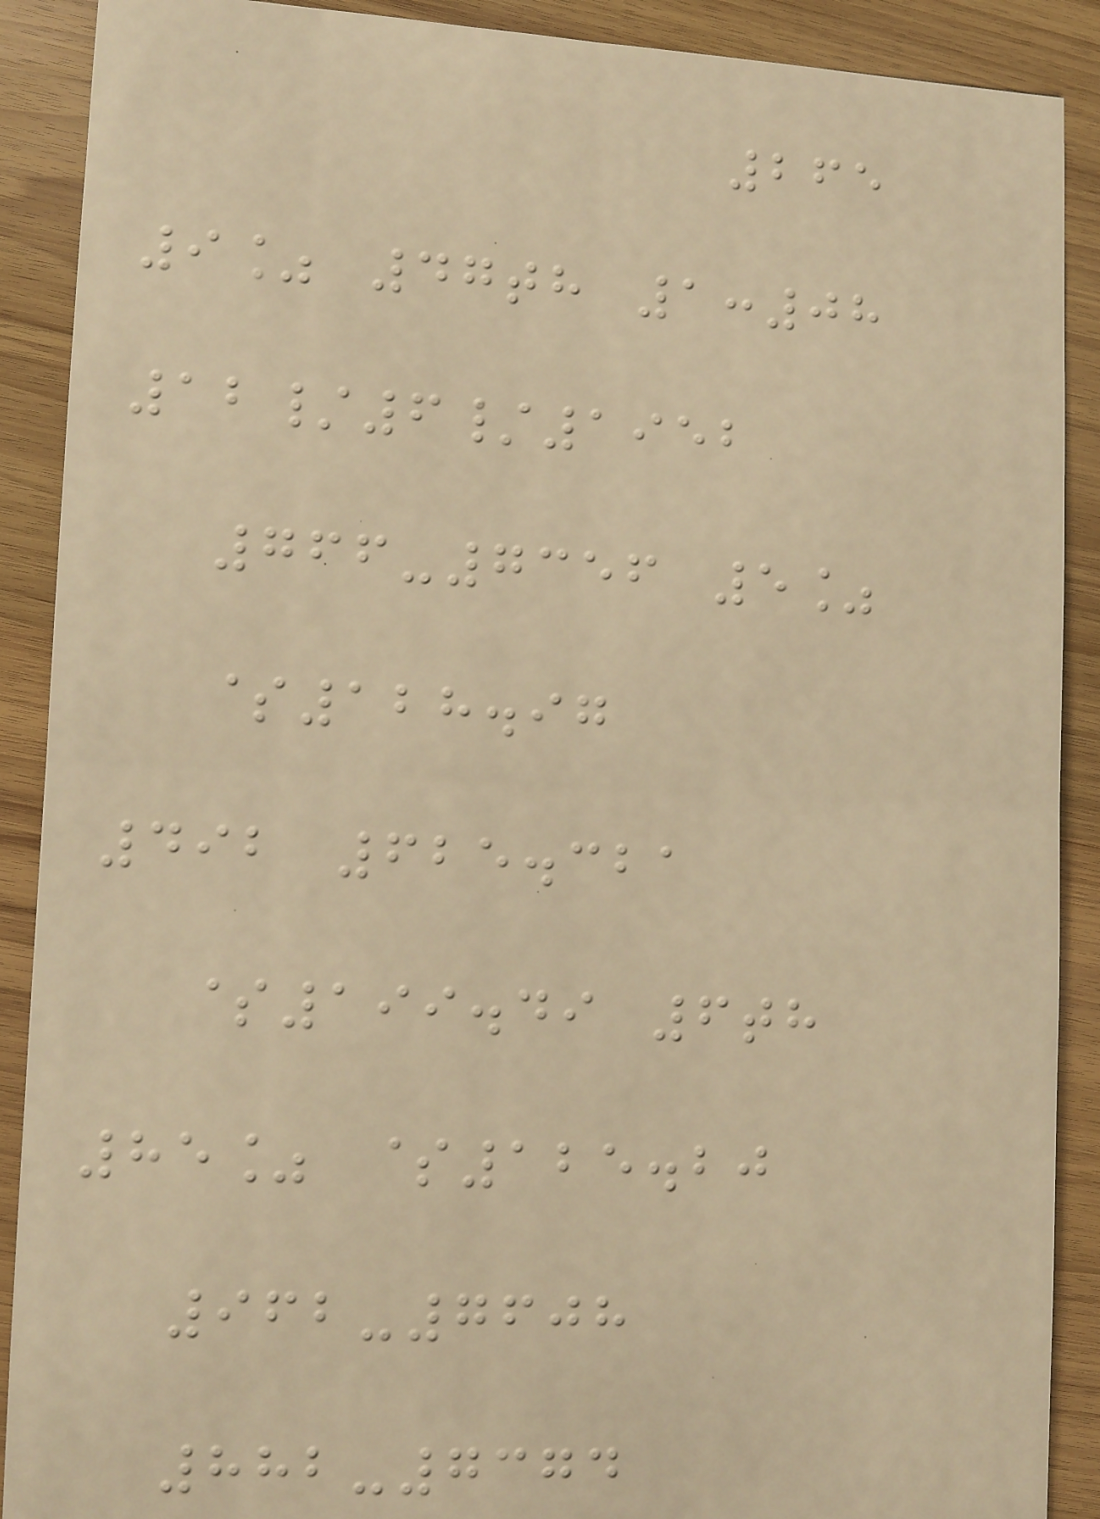265
9% 47th 1:08
12/6/1952
766-7356 5%
$128.97
492 625.321
$199.49 6th
85% $125.20
962-7608
882-7374
